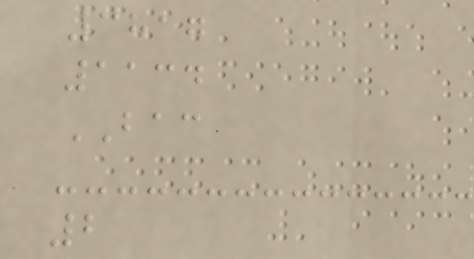3817
1134
BAC
2
